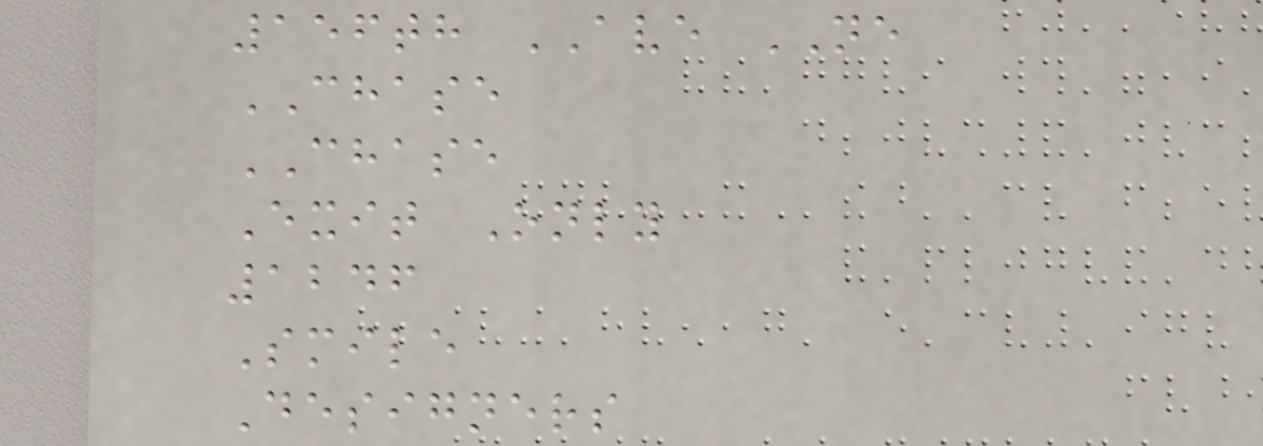156th AVE NE
CHASE
CHASE
Exit Only
1246
Smile
Designers
